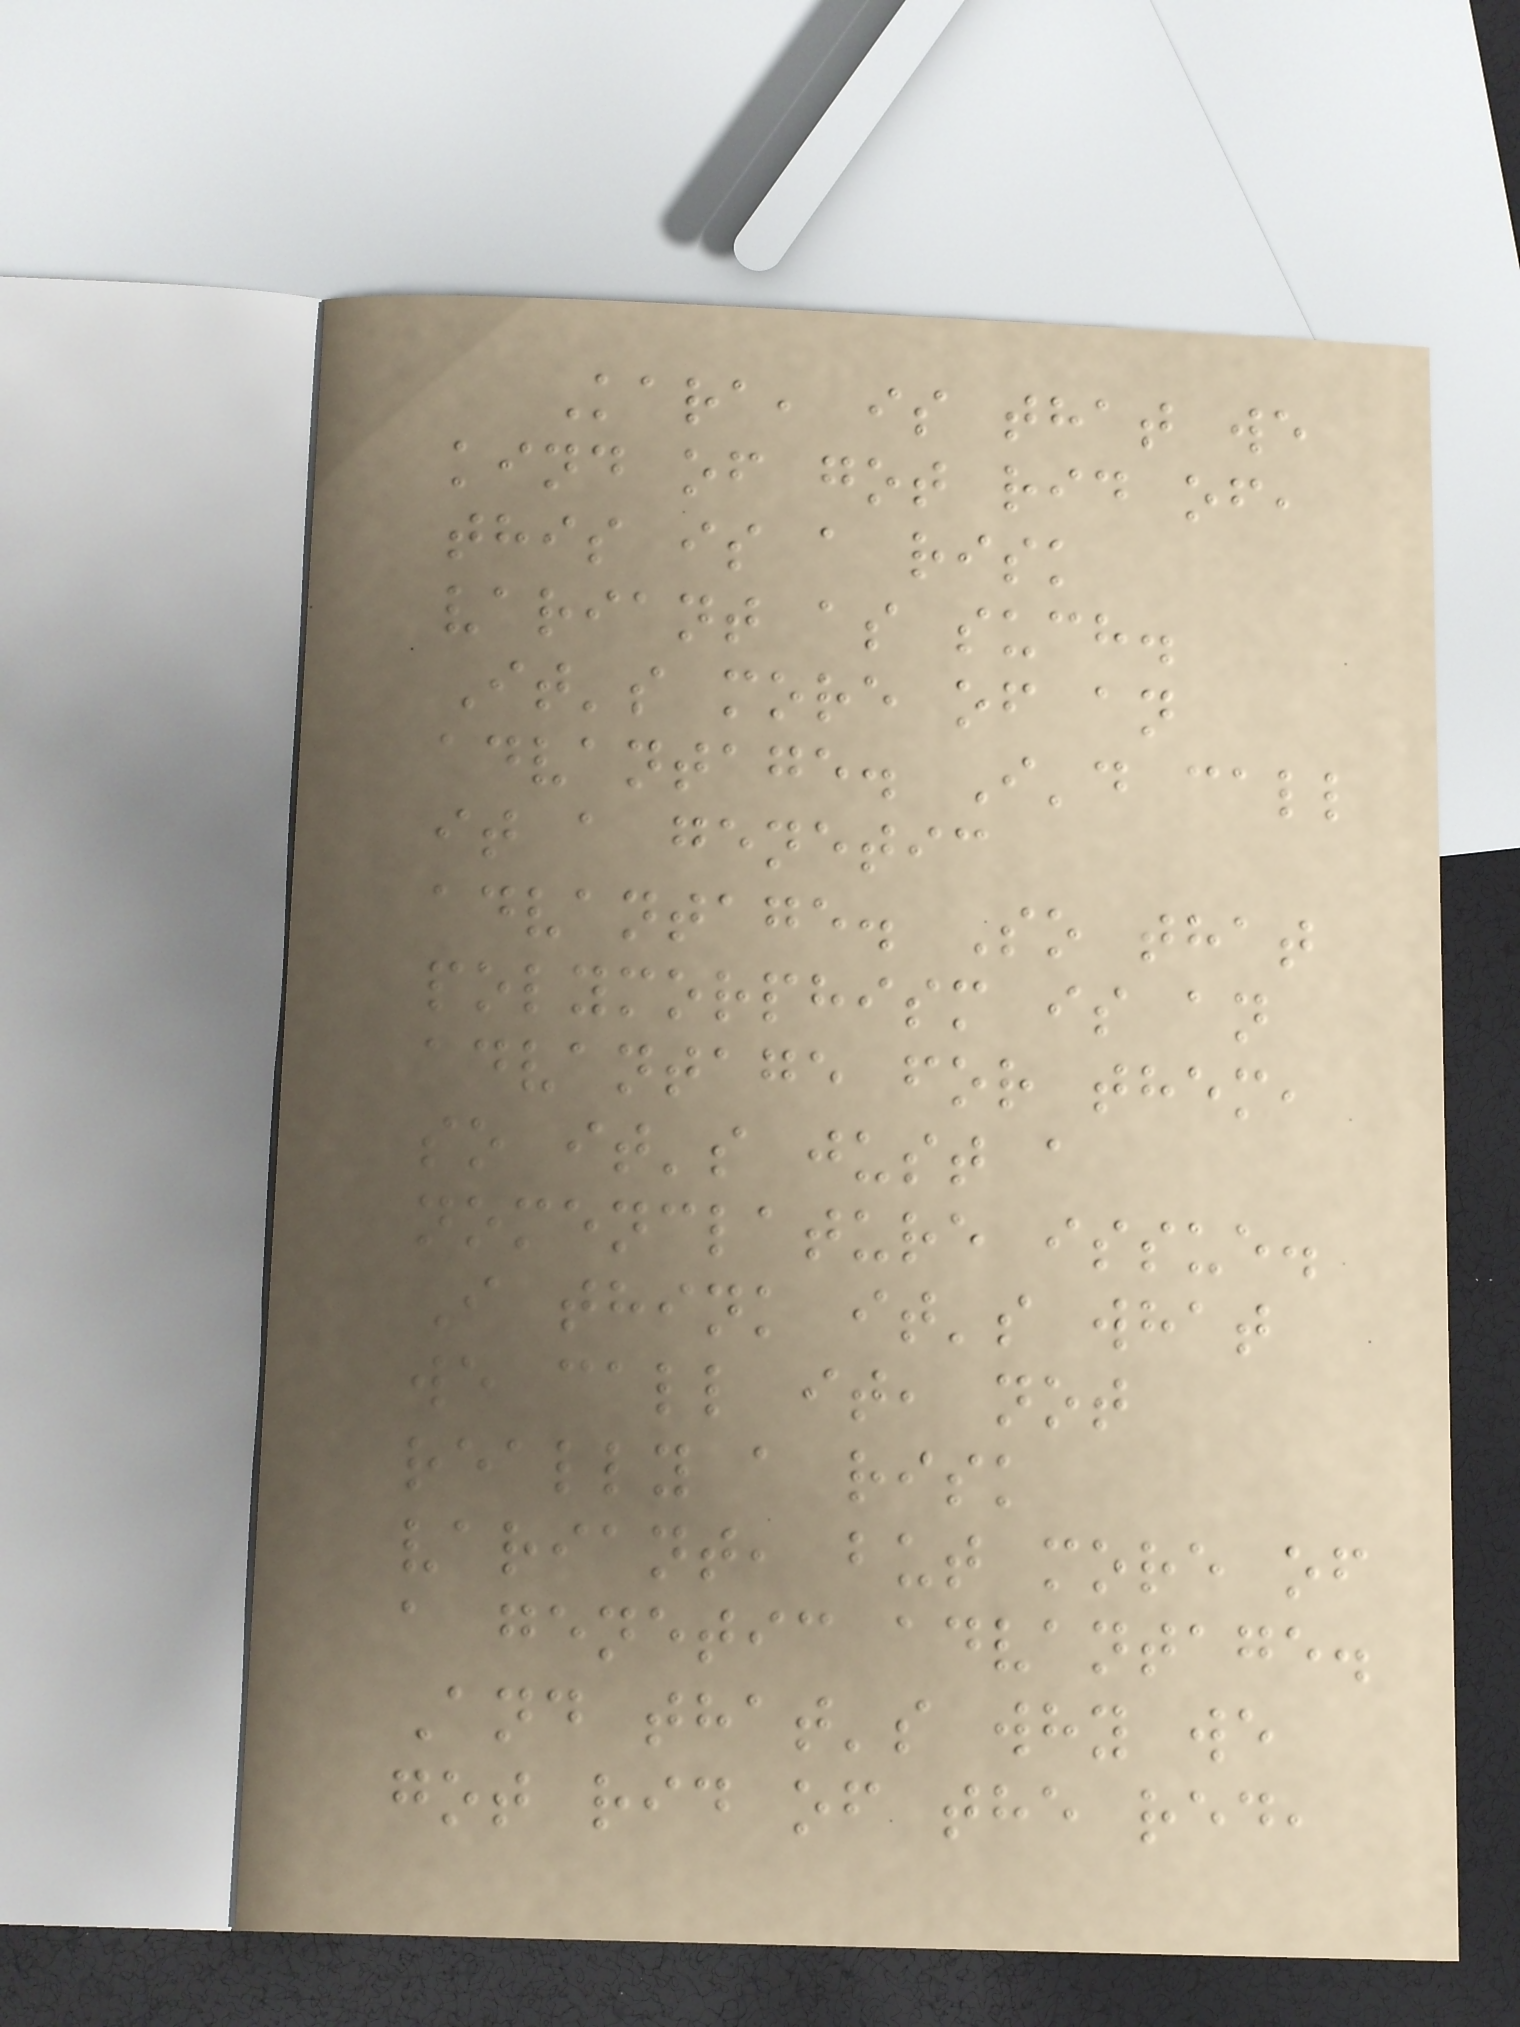Kara, is that we
kind of got rid of,
this is a risk
variant as such.
It's more of an
advantage. I'd call
it a genetic
advantage. So that
polymorphism is an
advantage for them,
so it's just a
nomenclature issue.
I think it's what
we call it, not
really a risk
variant, but more of
a genetic advantage.
And that's why we
got rid of the red,
